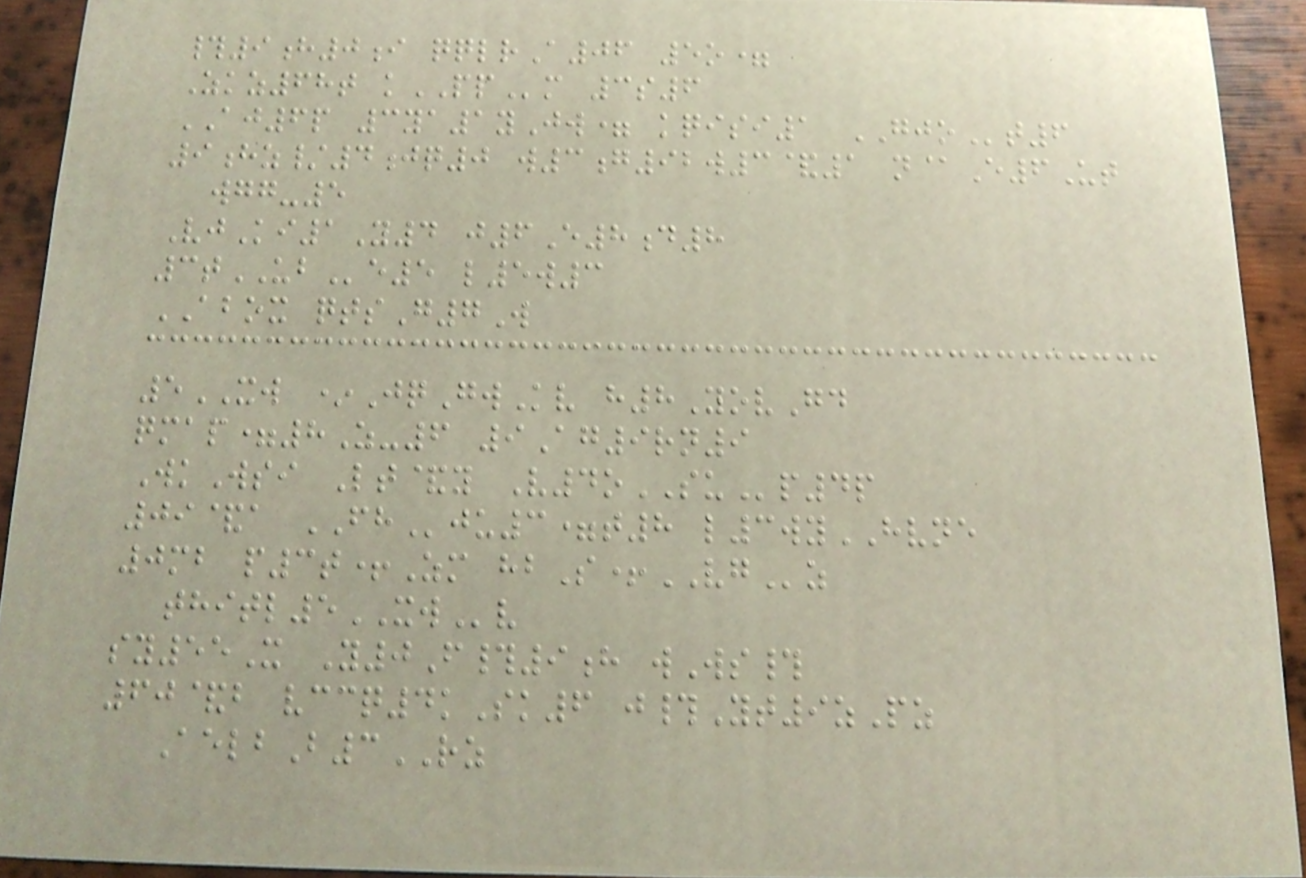#9h0i qqlrA06 5o=
Zkz68t kPPm 3s6
AJ6p 3ya1yJw= kqisi1 GJOt6
9hz/4jq0 w3g92w3&1 n@E6Ut
wgg-5
VjKi1Y4 j6E8d8
3tUBe5 l5w3
ABOX qtsG7W
5XW *JqGwKv h8YovGd
qmap=8Z-6 9Ag9rn9
WkWsi Lt&y V4oSUp4p
09&a FHju3=t8 l3wyHVNE
0mb p3t+Zm hbS+VGz
thitl5XWv
sy55X Y0F#9h wWs#
60&b vccq4kSk6 j#Yt9zPz
AelbB3RZ
